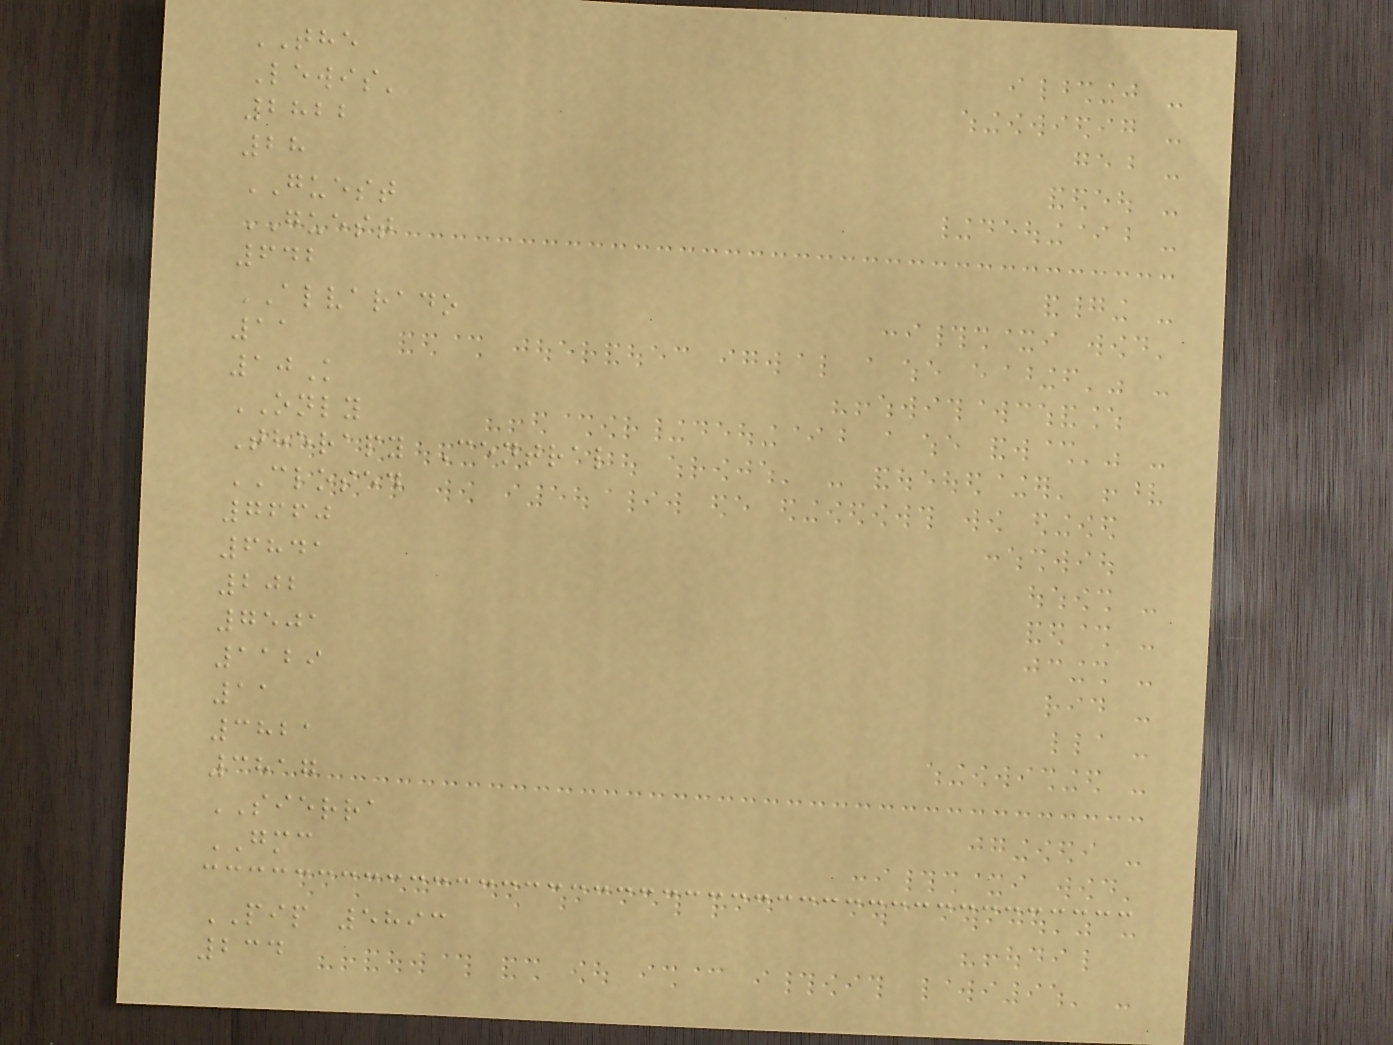THE
Lewis'
2822
28
GUEST
GUEST
642
ALVARADO
11
10K
ONLY
Therapy Central
CLOSED
7660
6841
202
7501
1129
11
3821
3817
SIERRA
GMC
PIP 5893
234
